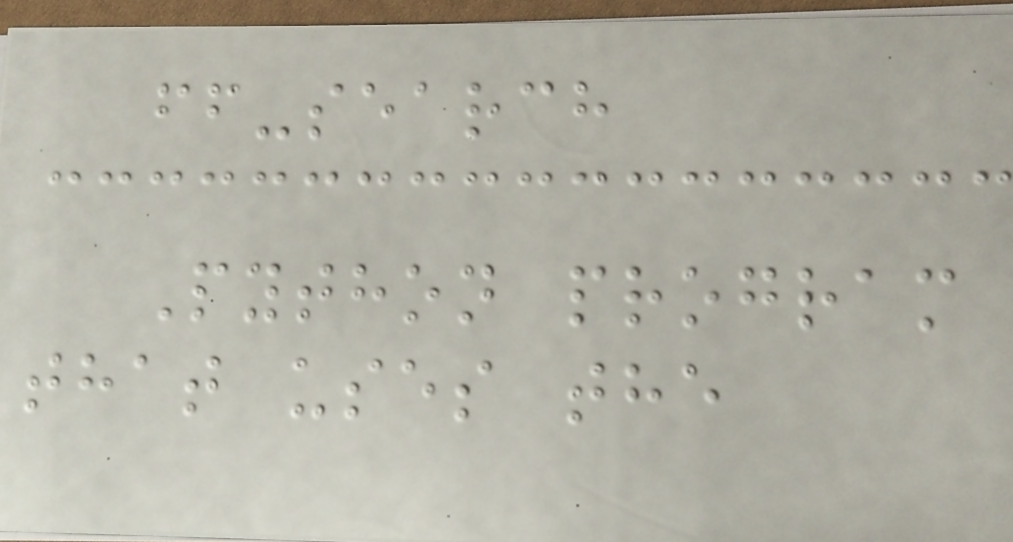ff-search
Python program
that uses the
